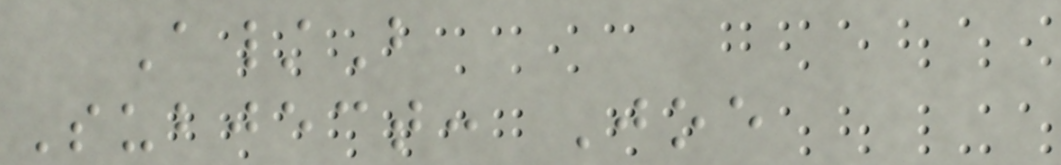A/B
Subject: Joe
